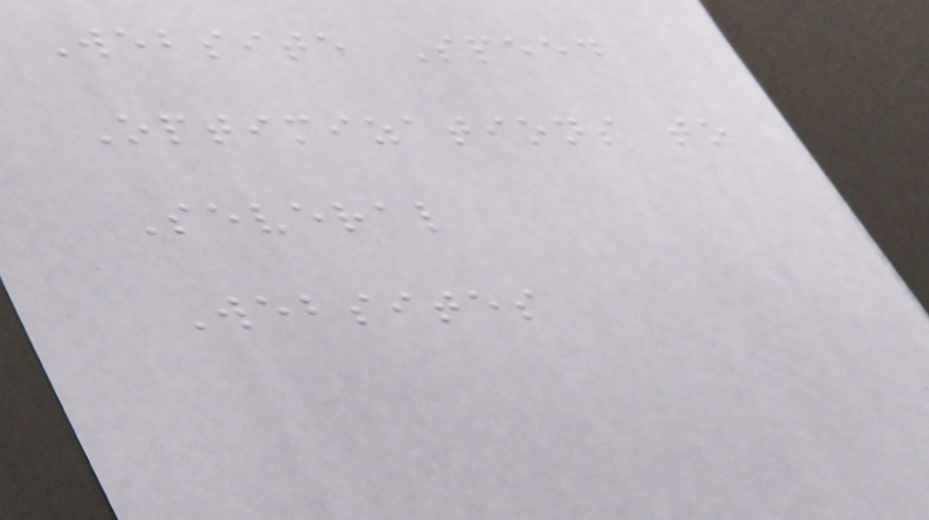Website Speed
Optimizations to
Several
Websites
